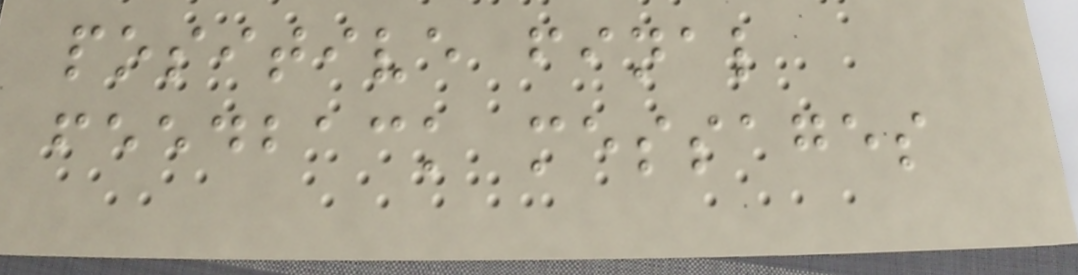positive final
feedback messages
